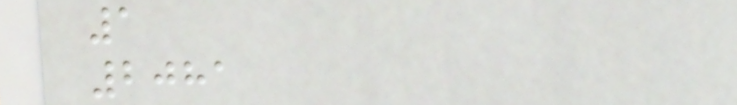1
2081
